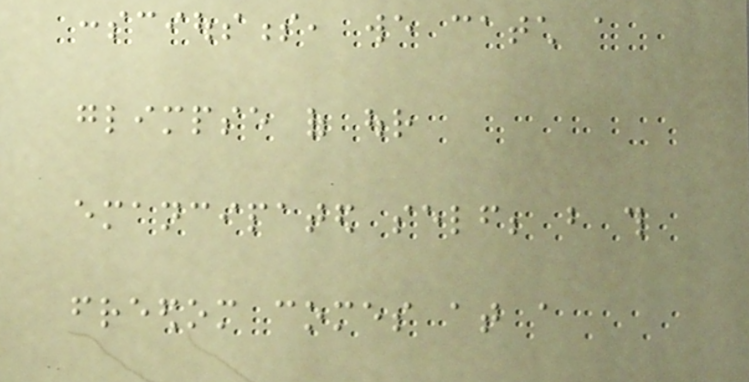consciousness, we catch a
glimpse of our
emancipated self; but this
freedom comes at a
